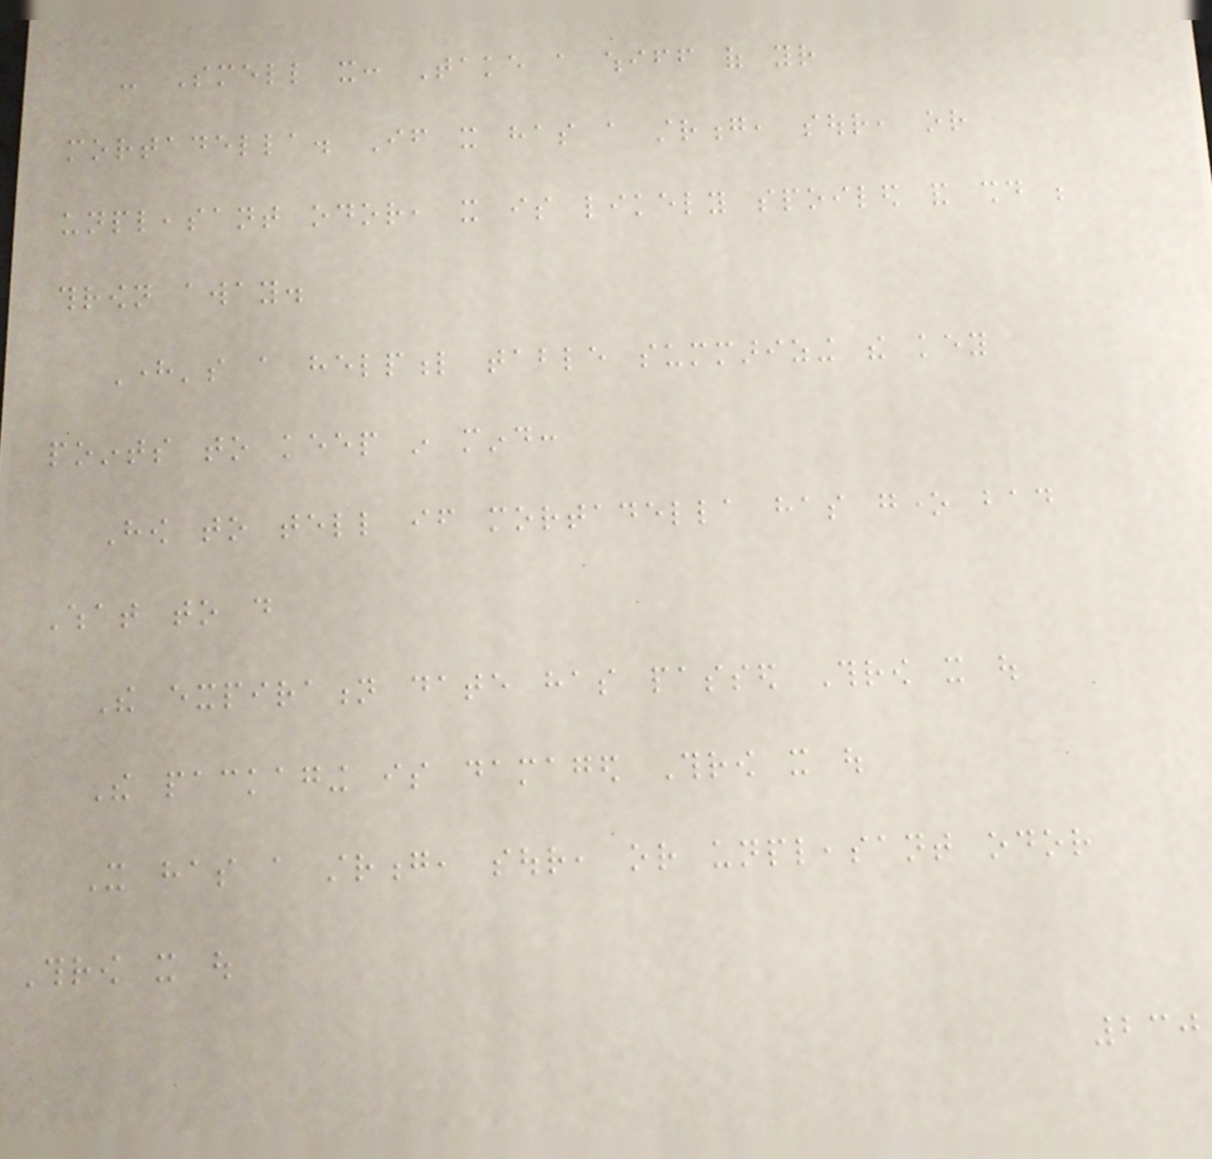- Smell it: Take a whiff of your
mortadella. If it has a strong, sour, or
unpleasant odor, it is likely spoiled and should be
thrown away.
Here's a helpful table summarizing the key
points to keep in mind:
How to tell if mortadella has gone bad
What to do
The expiration date has passed Throw it out
The packaging is damaged Throw it out
It has a strong, sour, or unpleasant odor
Throw it out
230
